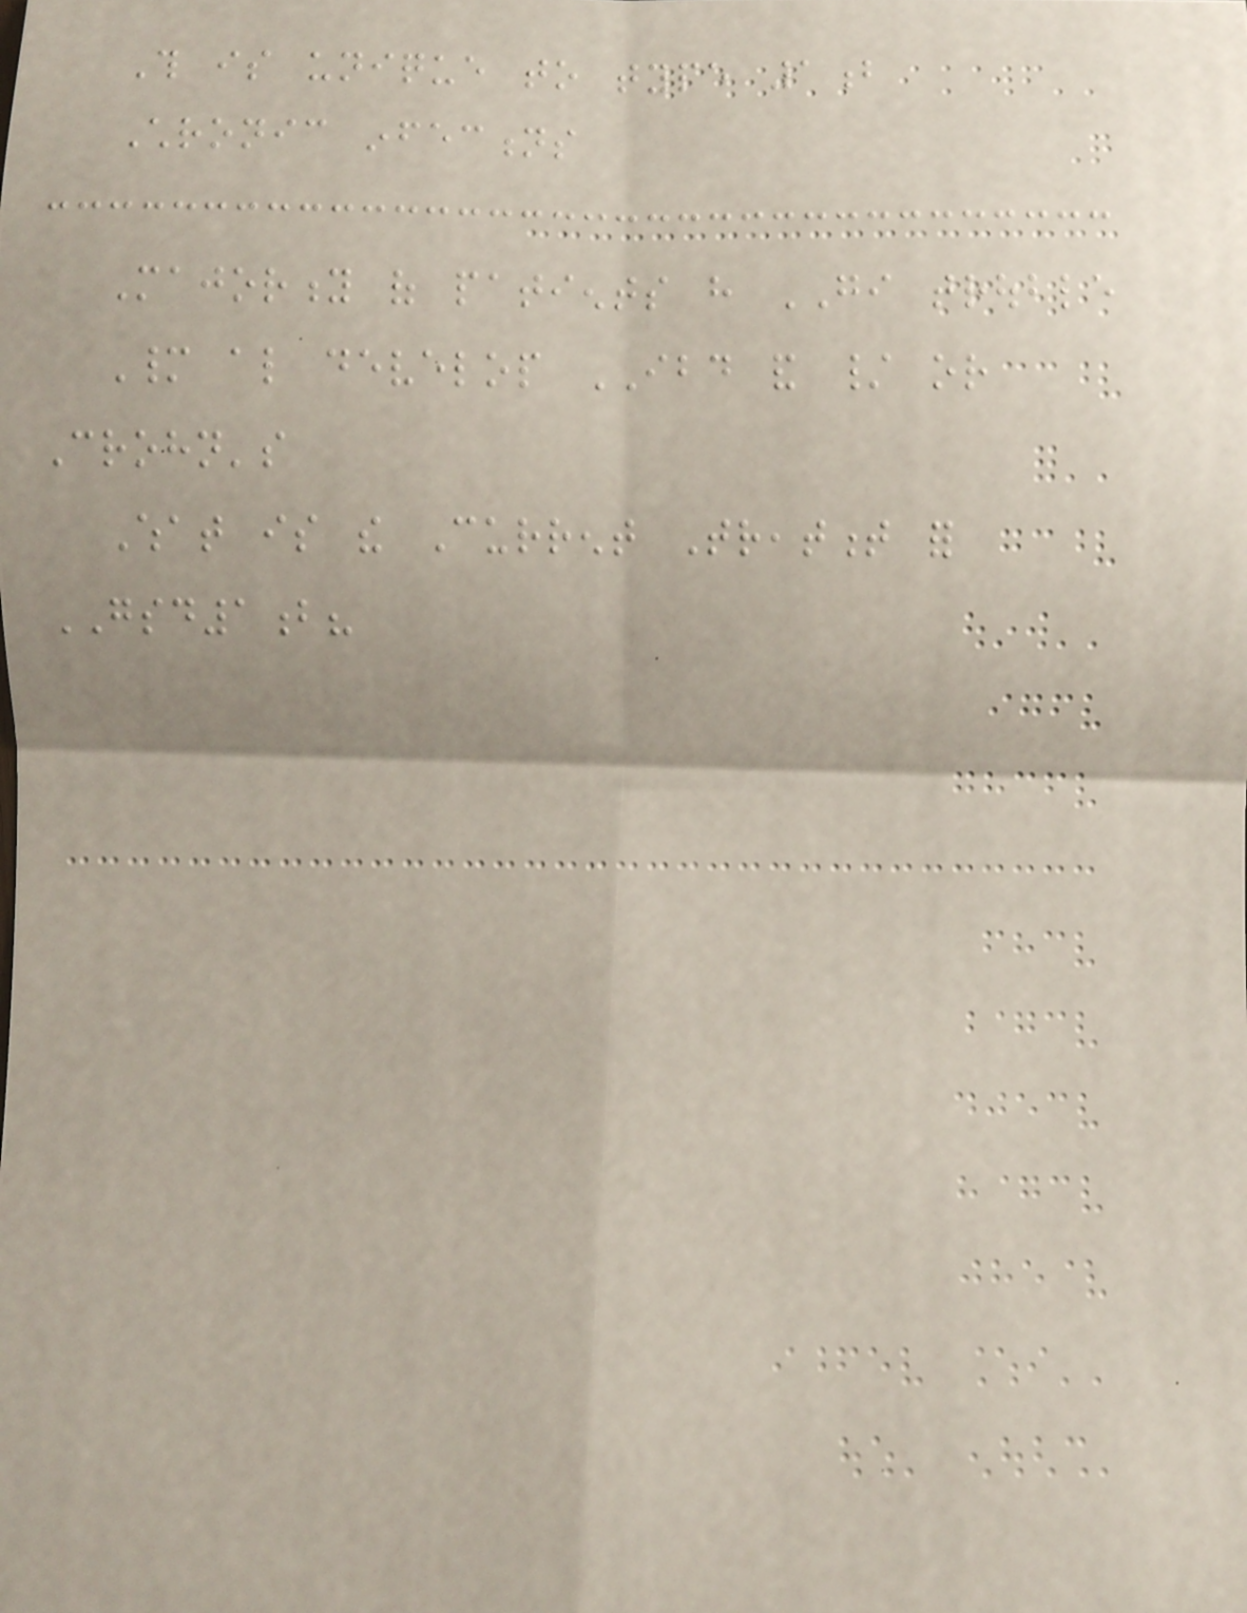This is unique to type 1b
Chronic infections
Majority of patients have GI trouble
Many also develop IBD and / or
Crohn's
What is the Current Treatment for
GSD1b?
